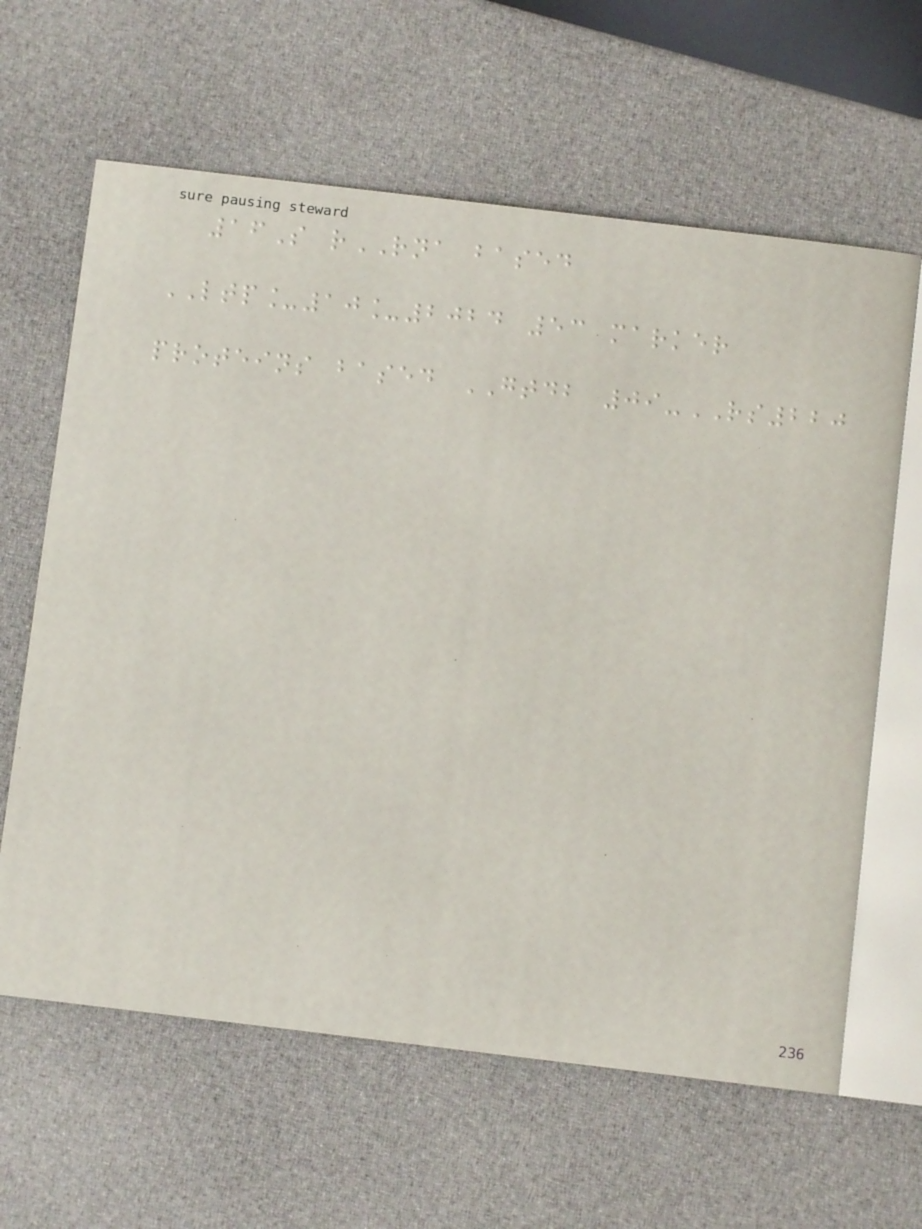16S rRNA based
LTP_10_2024 53 marker
proteins based GTDB 09-RS220
